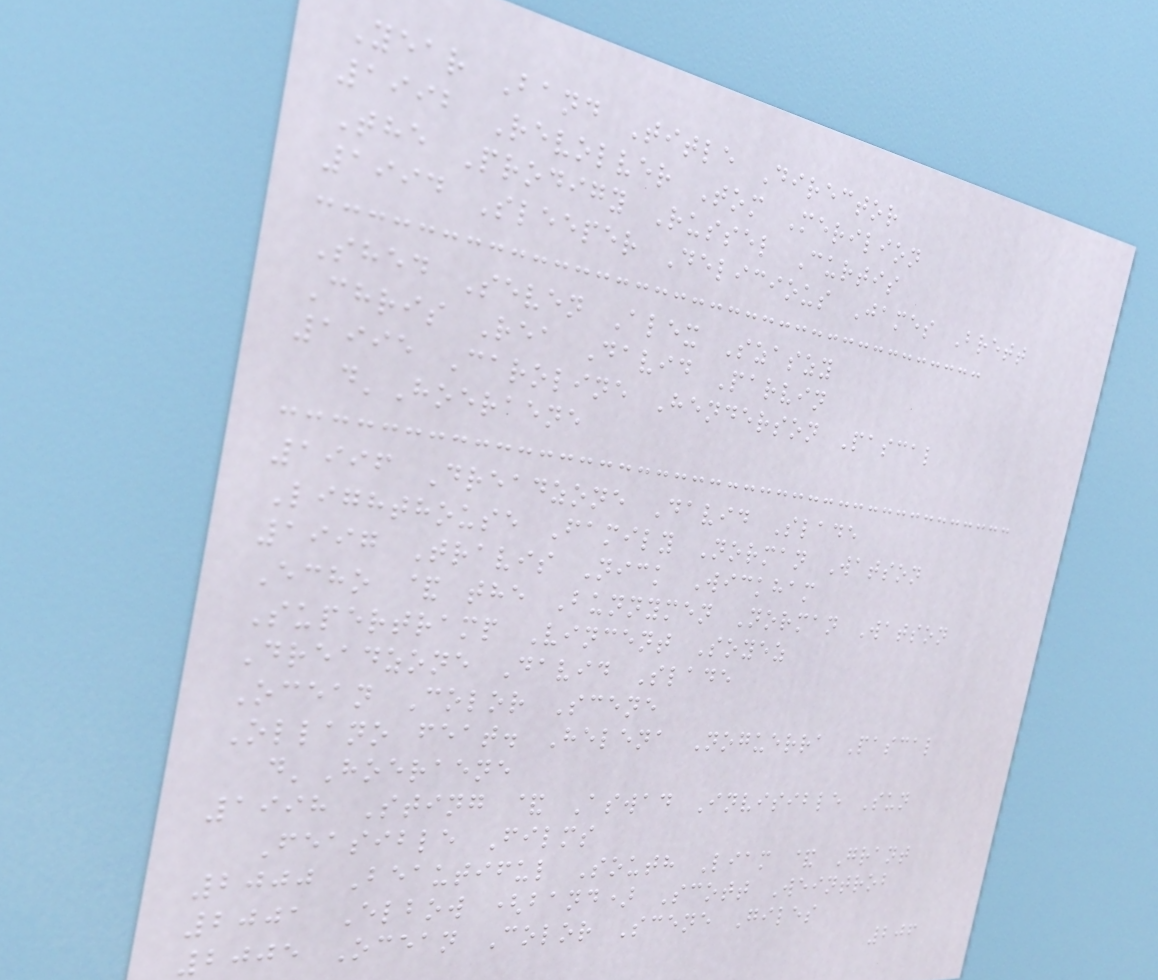Year Band Title Director
1992 Revolver Tom Merilion
The Prodigy Russel Curtis
1994 Sleeper Delicious James Brett
Shed Seven Alex Szaszy
Chris Rea David Parvin
1995 Caroline Henderson Pascal
d'Hoeraene
1996 Dreadzone David Slade
Lighthouse Family Norman Watson
1997 Travis Nick Wickham
Echo & the Bunnymen Norman Watson
Supertramp Vincent Soyez
Dreadzone David Slade
Ocean Color Scene
Ollano feat. Helena Noguerra Pascal
d'Hoeraene
1998 Sting & Aswad Invisible Sun
Feasible Films
2000 Beautiful South Liam & Grant
2001 Elbow (band) Scott Weintrob
2005 Ocean Color Scene Giles
206
